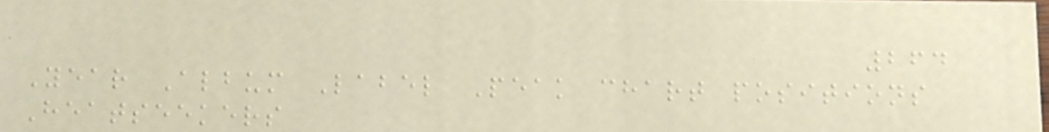264
Year Album Label Peak chart positions
Heatseekers
